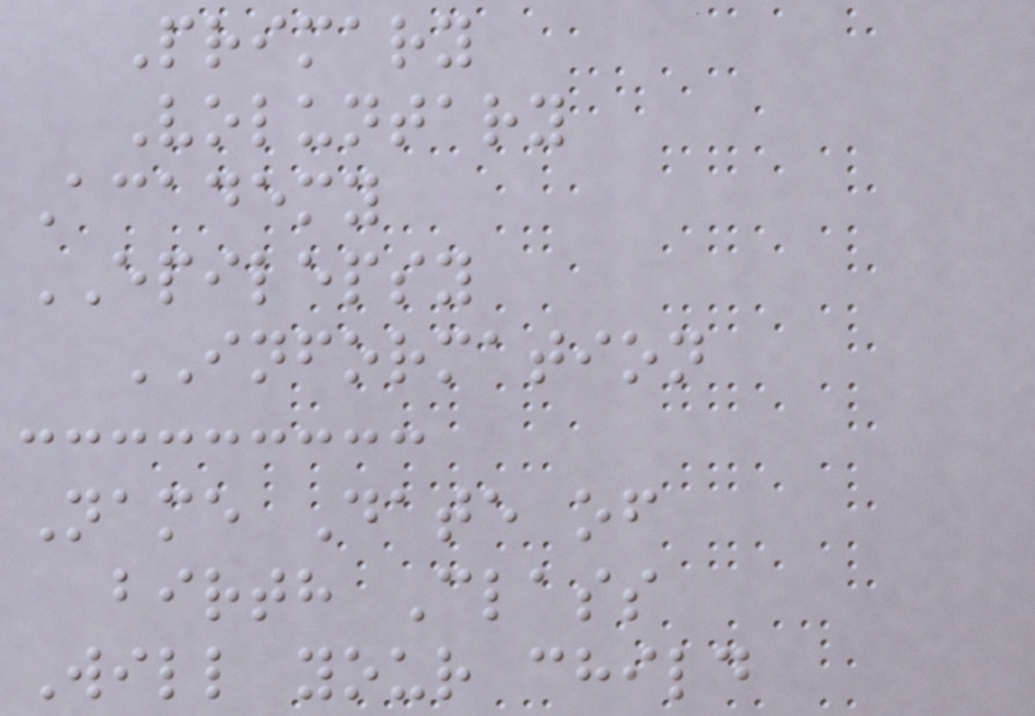Primary
Voluntary
Academy
EPILEPSY
INFORMATION
Name Date of
birth Class
Will your child
